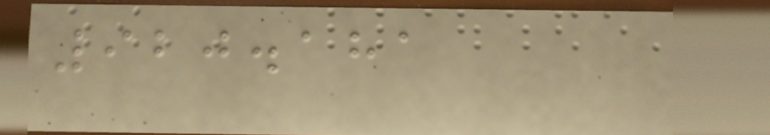920.181
